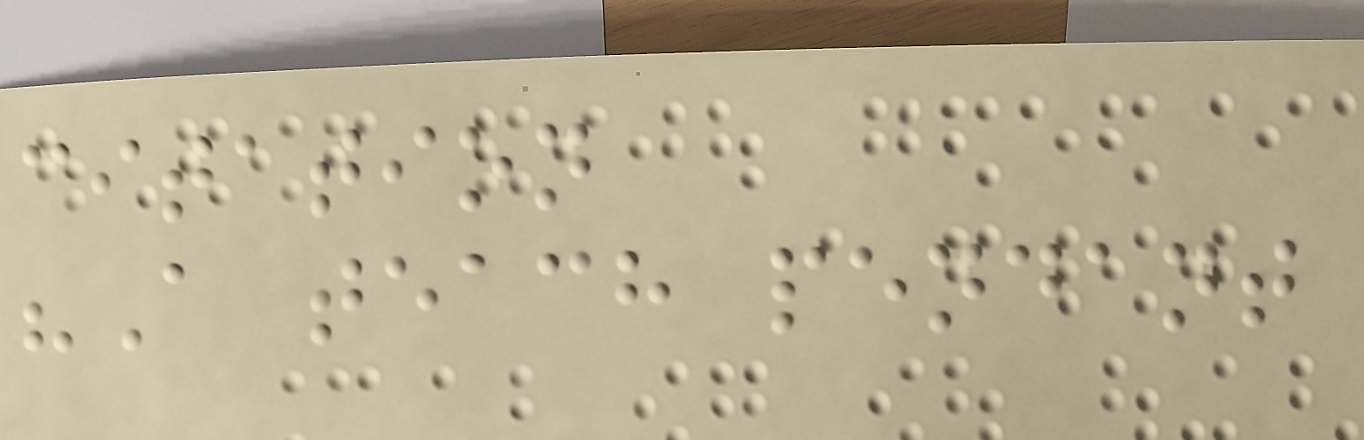citation
"A teach pendant
